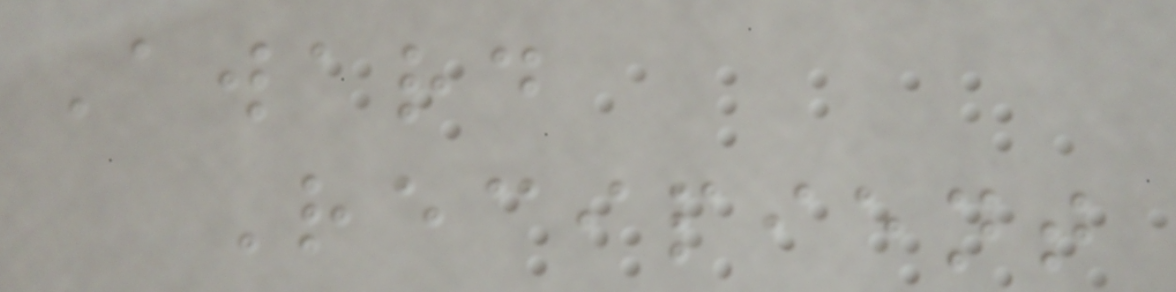Award
Recipient
